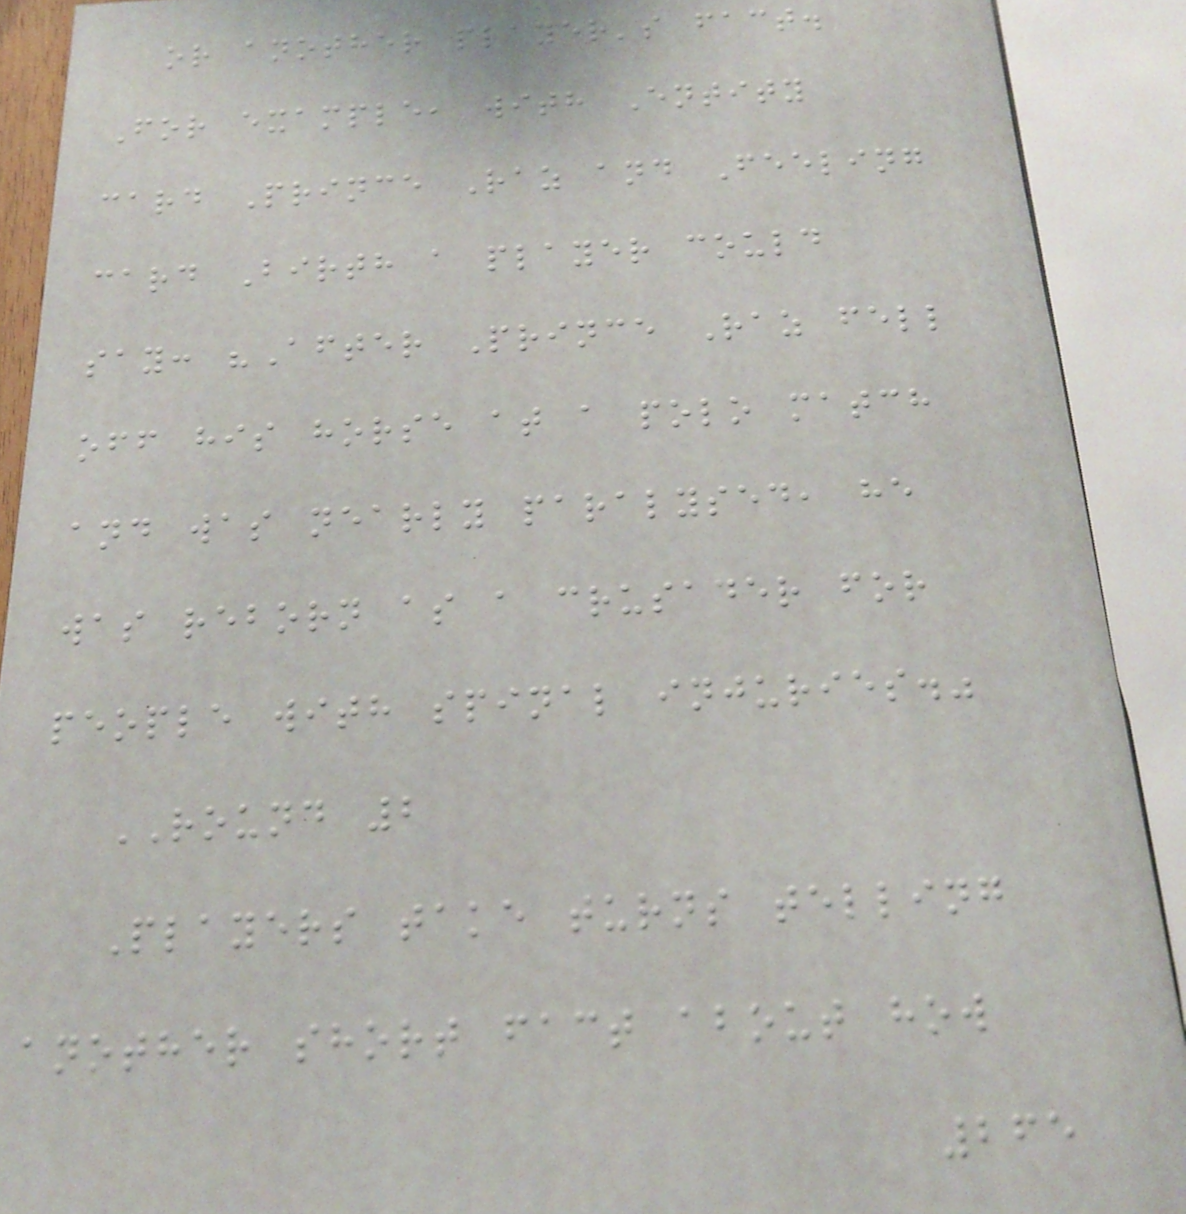or another player's fact.
For example, with Entity
card Prince Raz and Feeling
card Birth a player could
say: "After Prince Raz fell
off his horse at a polo match
and was nearly paralysed, he
was reborn as a crusader for
people with spinal injuries."
ROUND 2
Players take turns telling
another short fact about how
265
